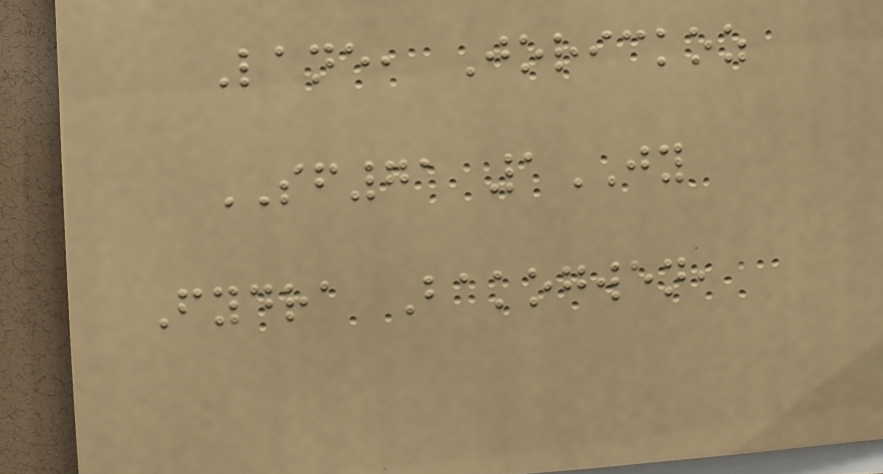Lane, Jorickoz
SF71 1JY
Fydra Bakogwen,
